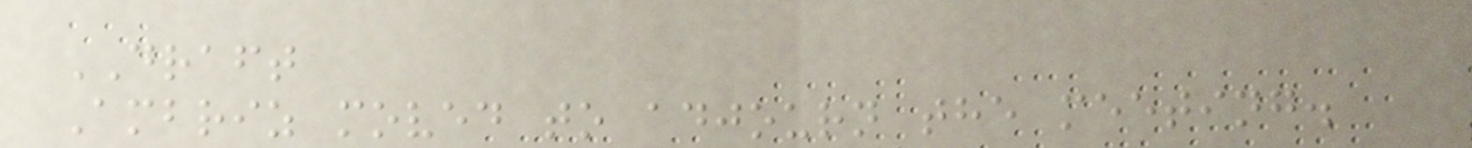DRAFT
Ambriz moved to adjourn the meeting.
